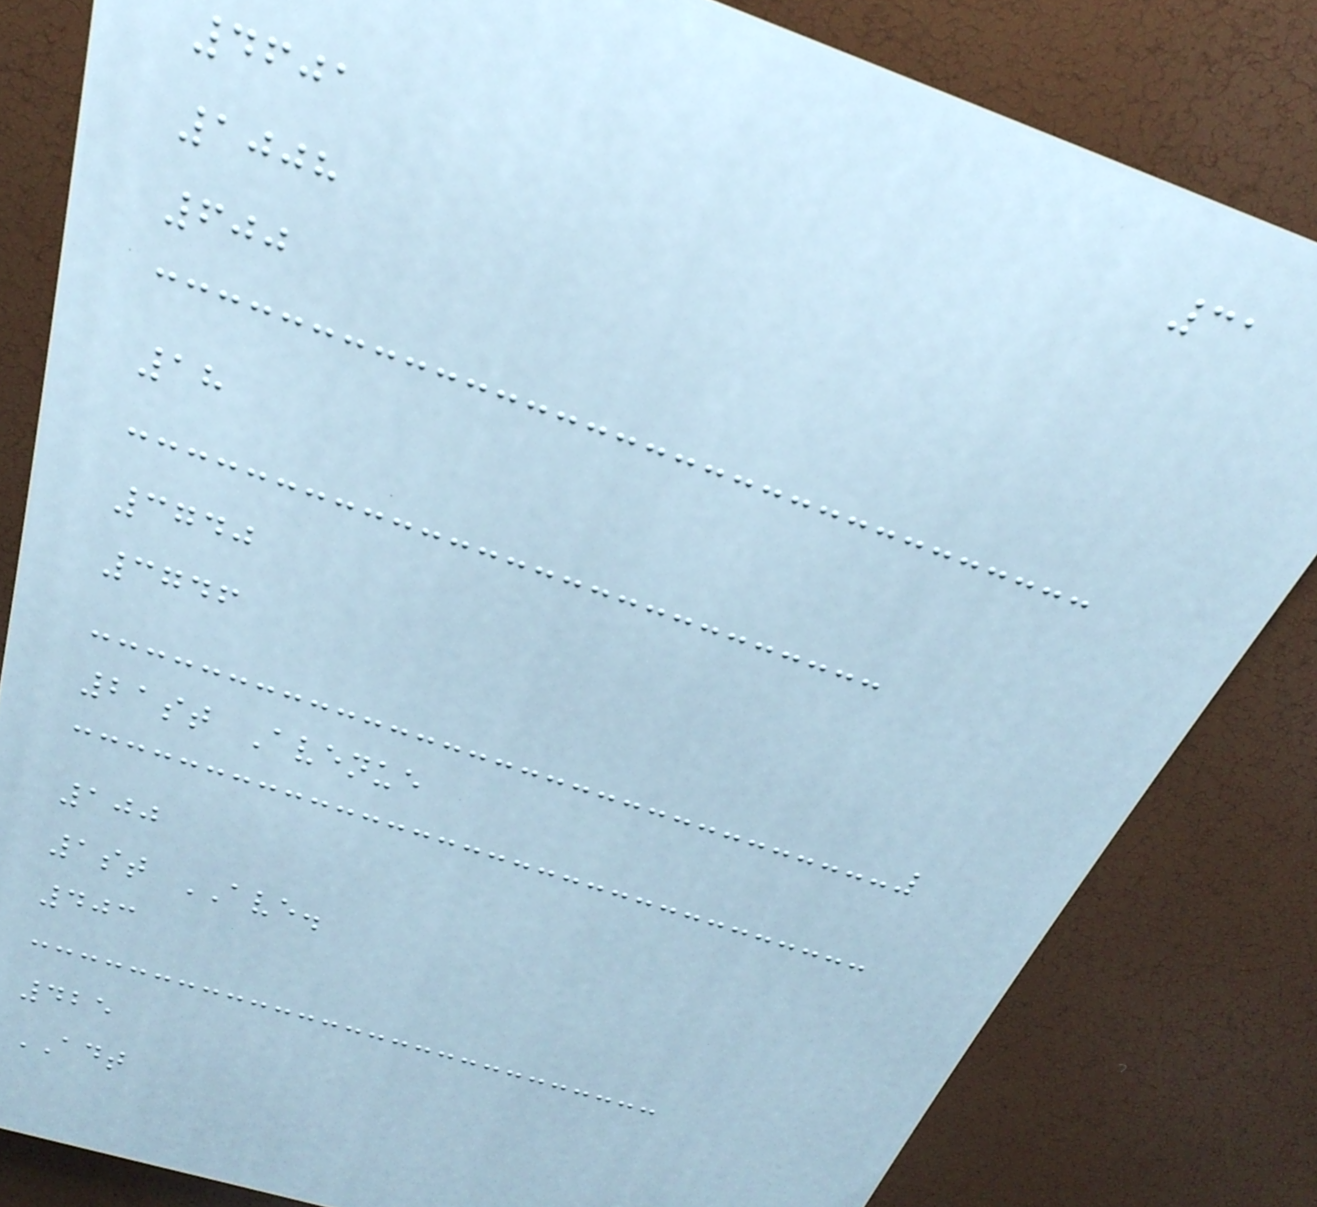31
4601
1008
600
18
3740
3746
21st Avenue
100
1st AVE.
403
425
ADT
